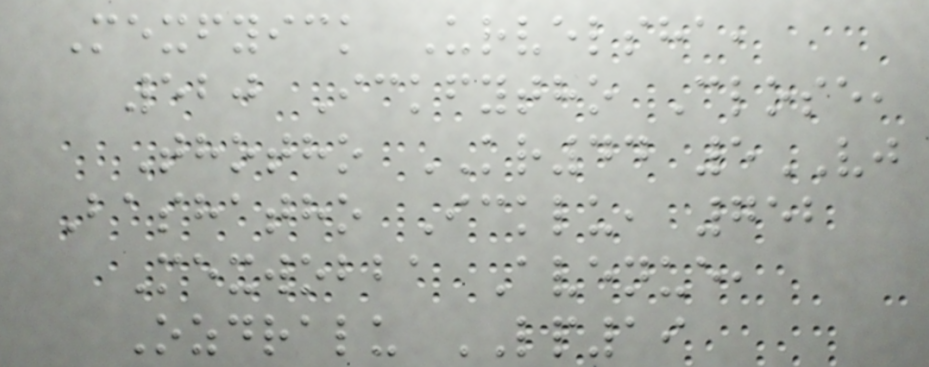Mexfyick Urvelsha,
520 Ickfytho Close,
Thotho KR44 5VJ
Bashatho Icklu, 752
Mexwobba Avenue,
Ozdralu LP19
